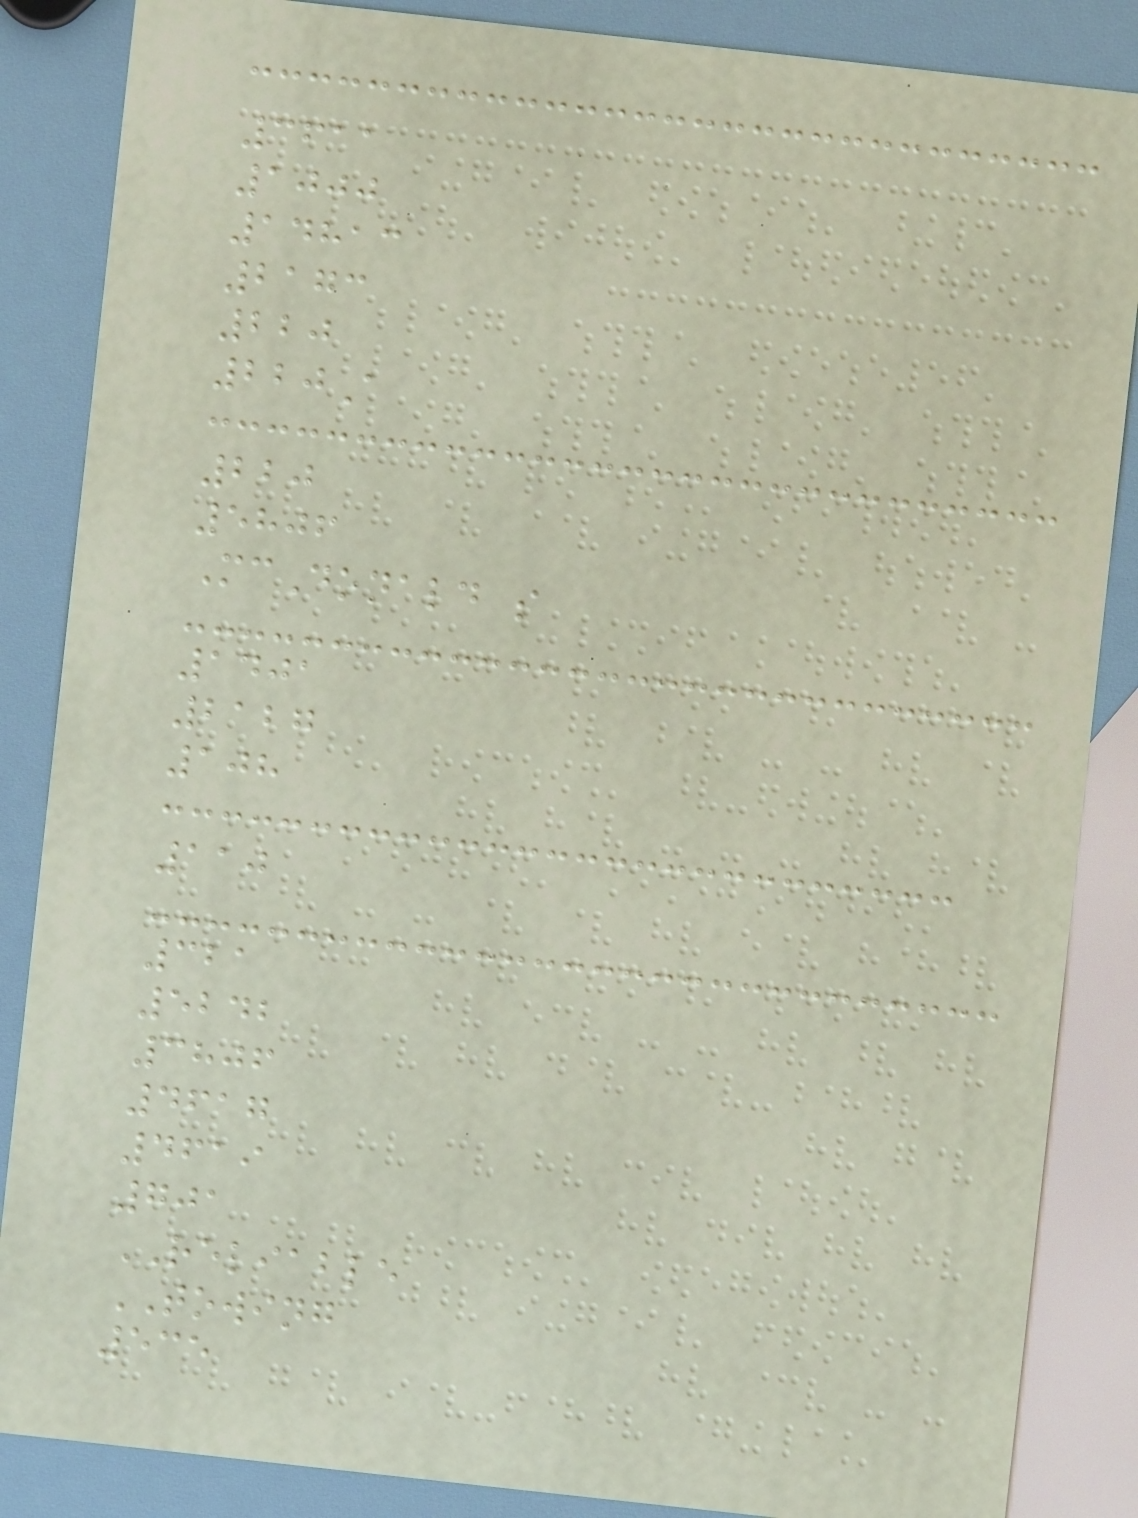3611
1000
14813
2173
220
220A
220
5806
McDonald s
1401
2127
108
110
321
5242
3806
4617
4619
701
RELIABLE
TOWING
535
